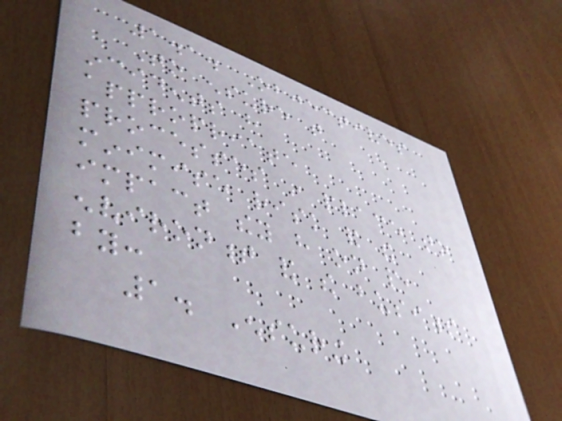1.1. Objectives
To ensure that
incidents have
appropriate
processes in place to
minimise risk and the
impact they have on people,
environment and the business
by:
1. Ensuring
